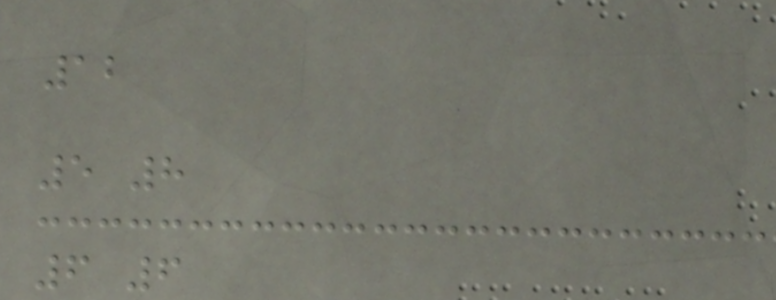12
5 8
6 6
